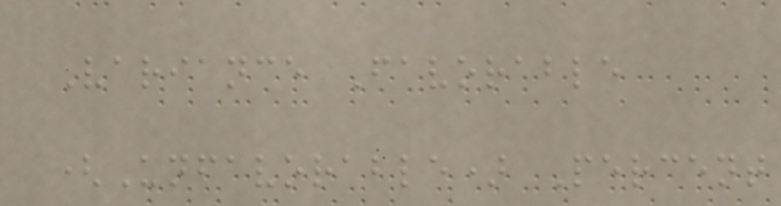Variance Favorable
(Unfavorable) Percent
